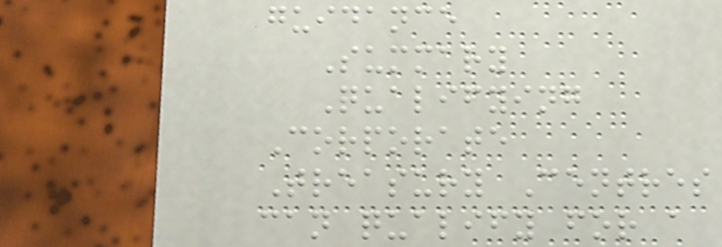guidance
Summary
Qualifying
Corporate
Treasury Centres
can qualify for a
